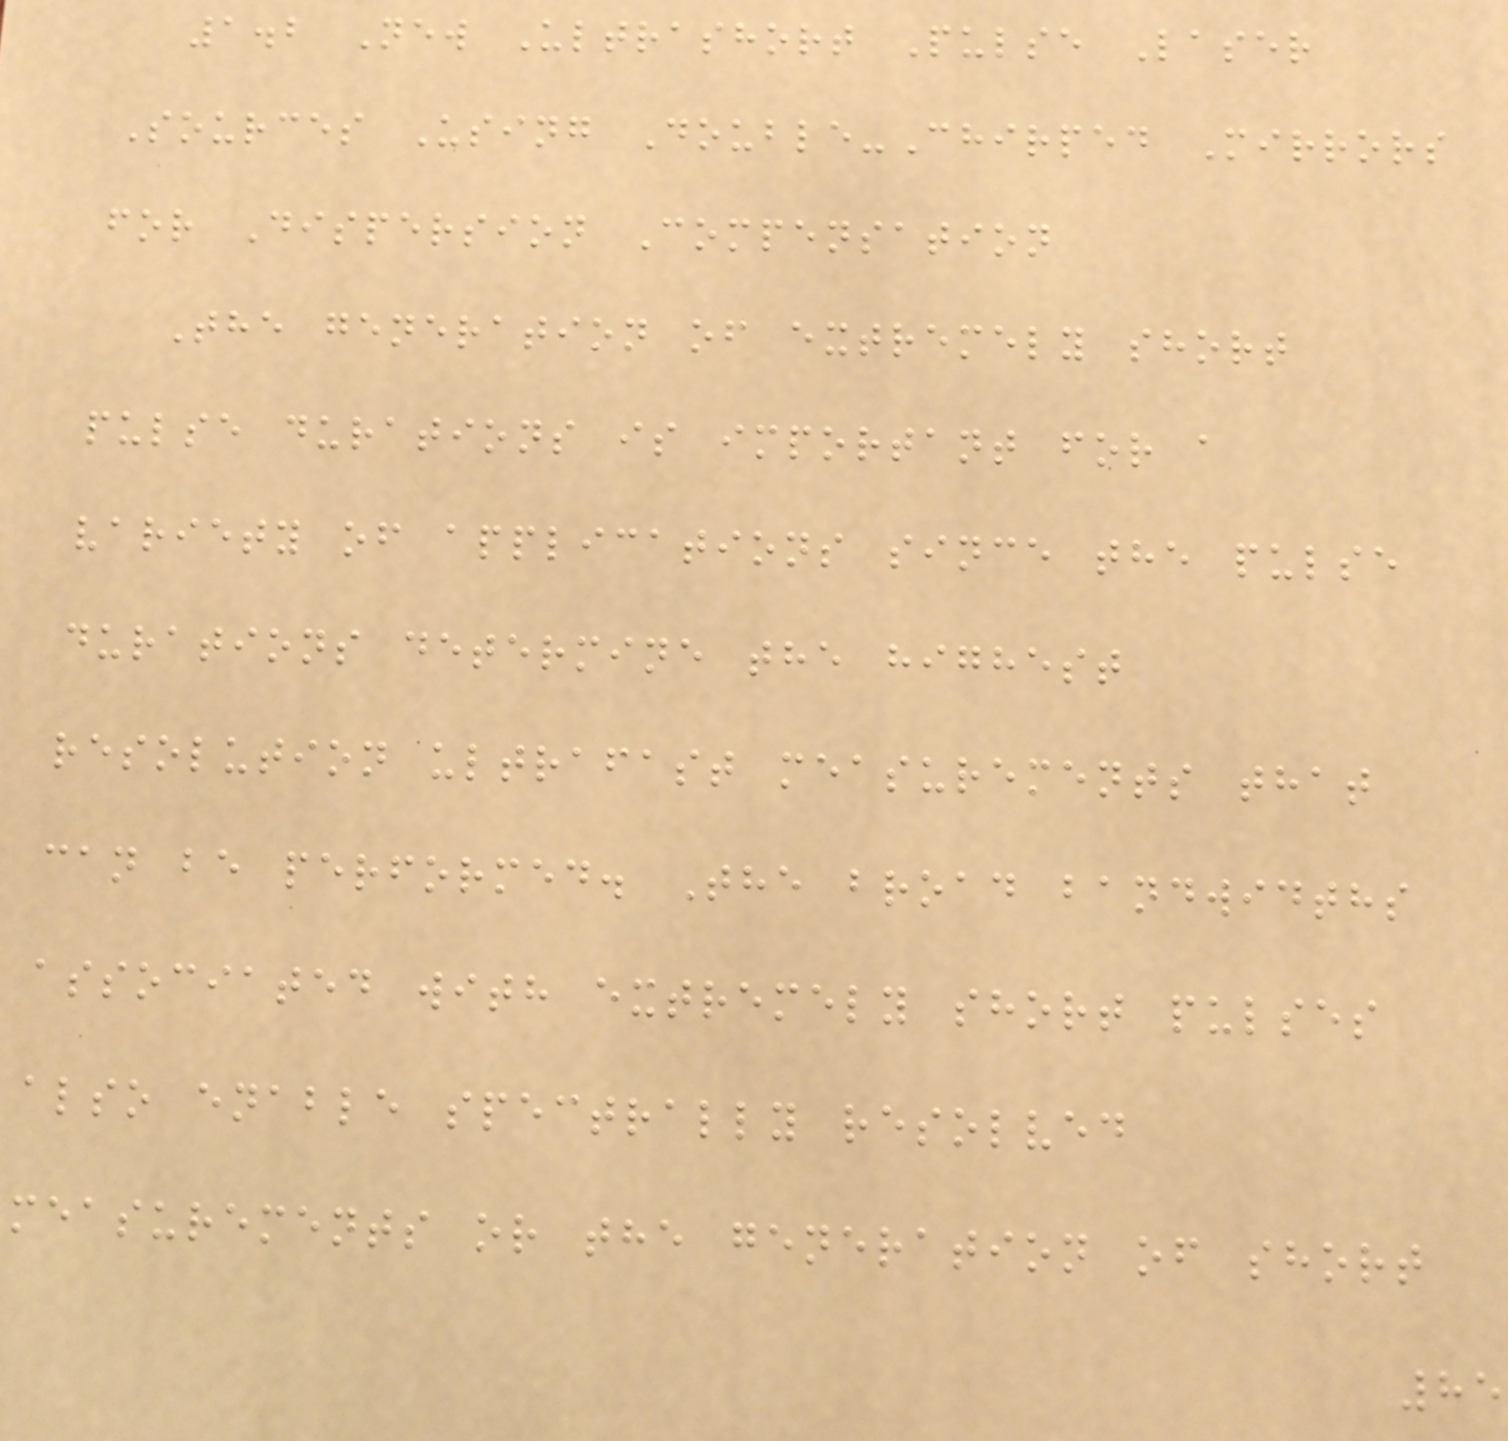1.2 New Ultrashort Pulse Laser
Sources Using Double-Chirped Mirrors
for Dispersion Compensation
The generation of extremely short
pulse durations is important for a
variety of applications since the pulse
durations determine the highest
resolution ultrafast measurements that
can be performed. The broad bandwidths
associated with extremely short pulses
also enable spectrally resolved
measurements or the generation of short
85
